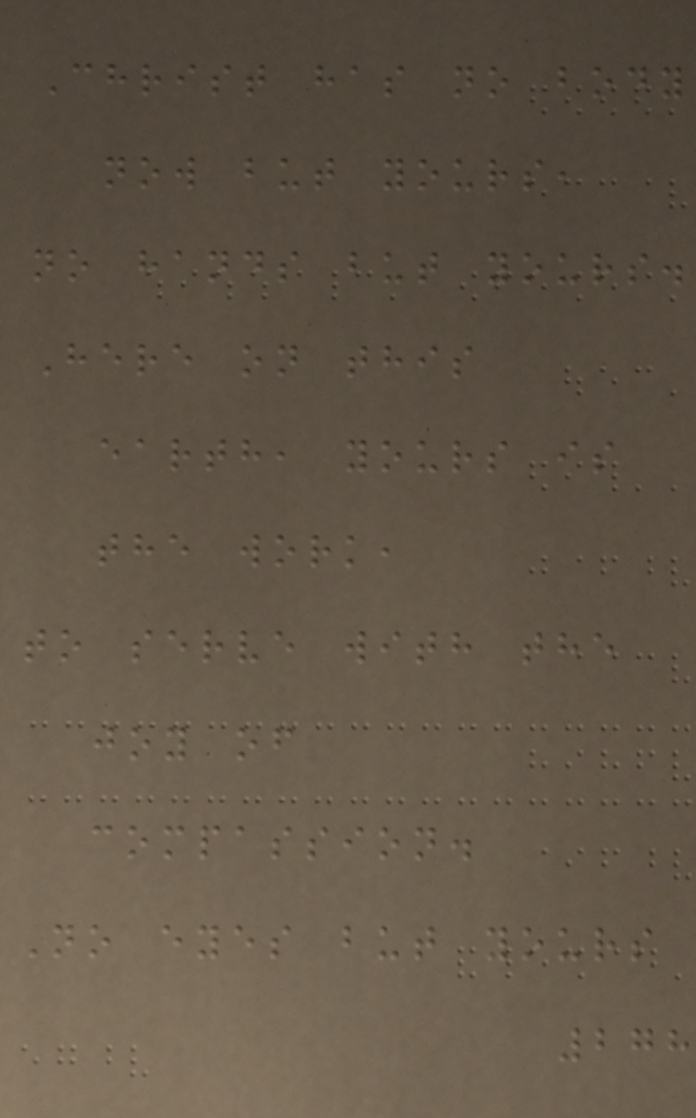Christ has no body
now but yours,
no hands but yours.
Here on this
earth, yours is
the work,
to serve with the
joy of
compassion.
No eyes but yours
278
